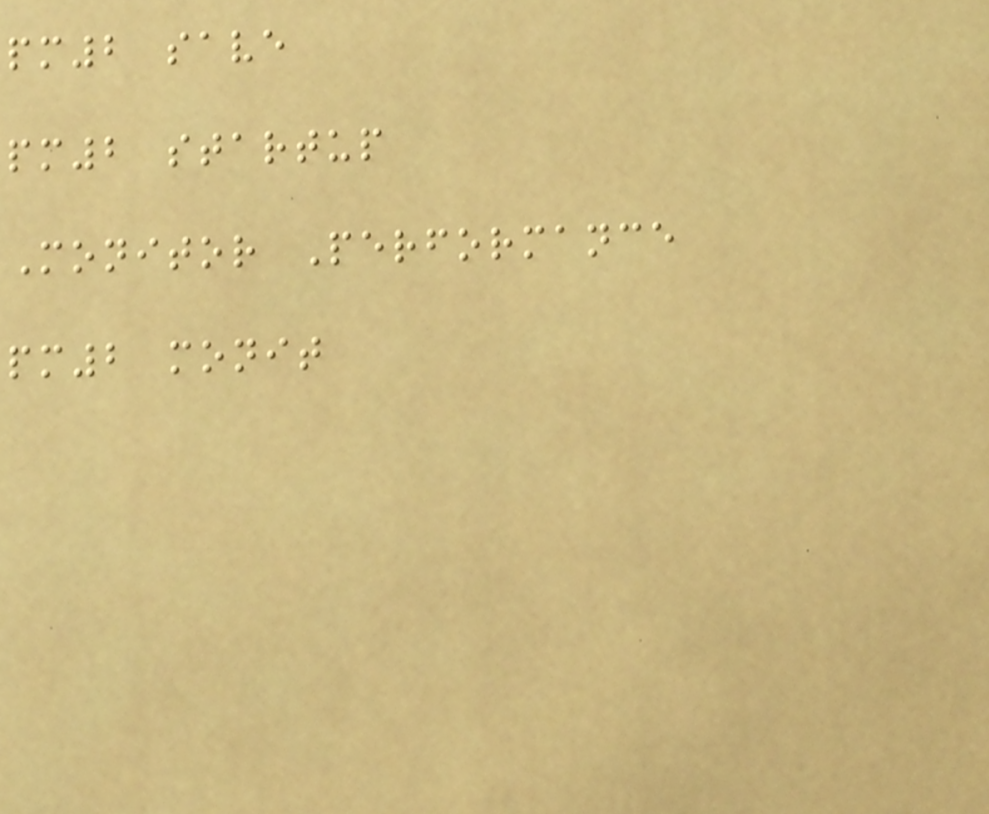pm2 save
pm2 startup
Monitor Performance
pm2 monit
